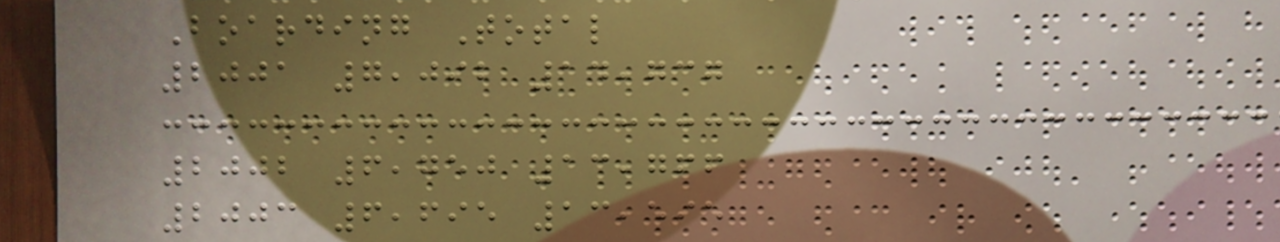Boarding Total
2001 7,092 14,737
2002 6,750 13,766
2003 6,695 13,595
